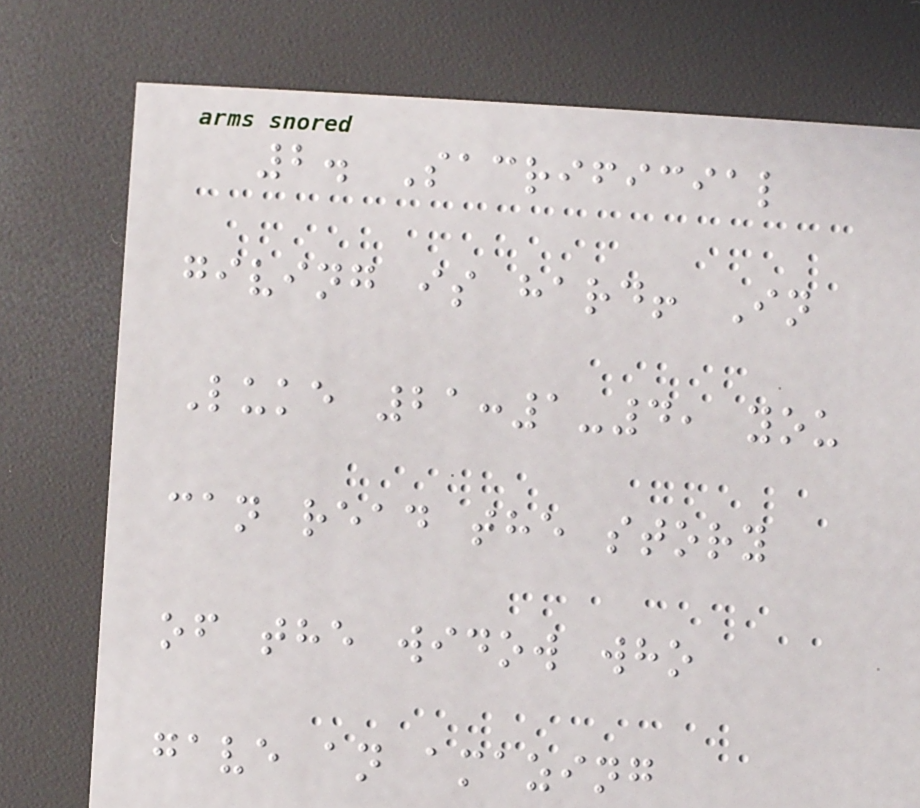2. Sacrificial
giving is hard! In
Luke 21:1-4, you
can read the story
of the widow who
gave an amazing
